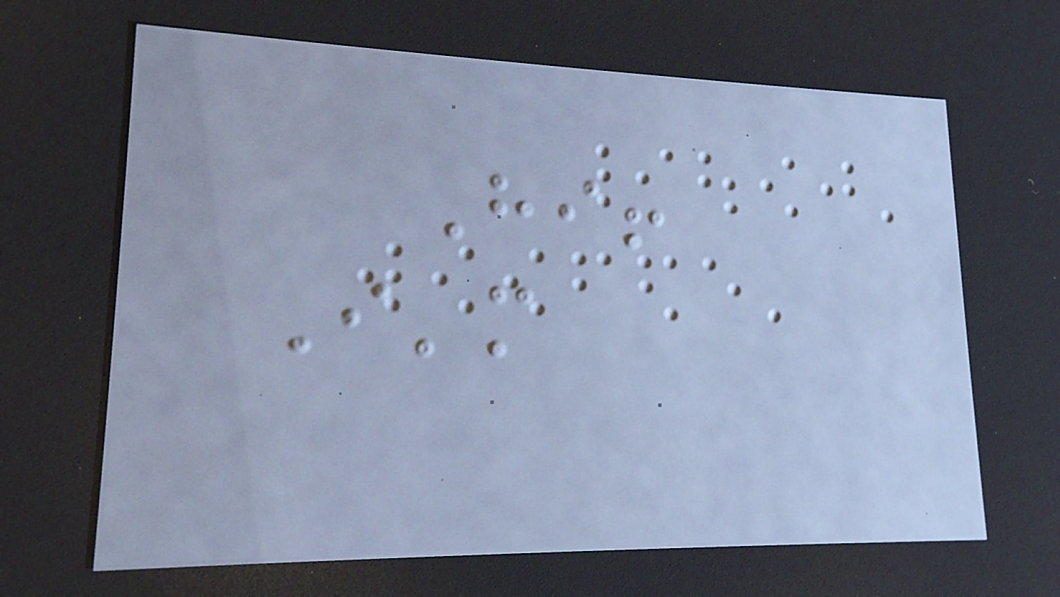Hi!
I'm
